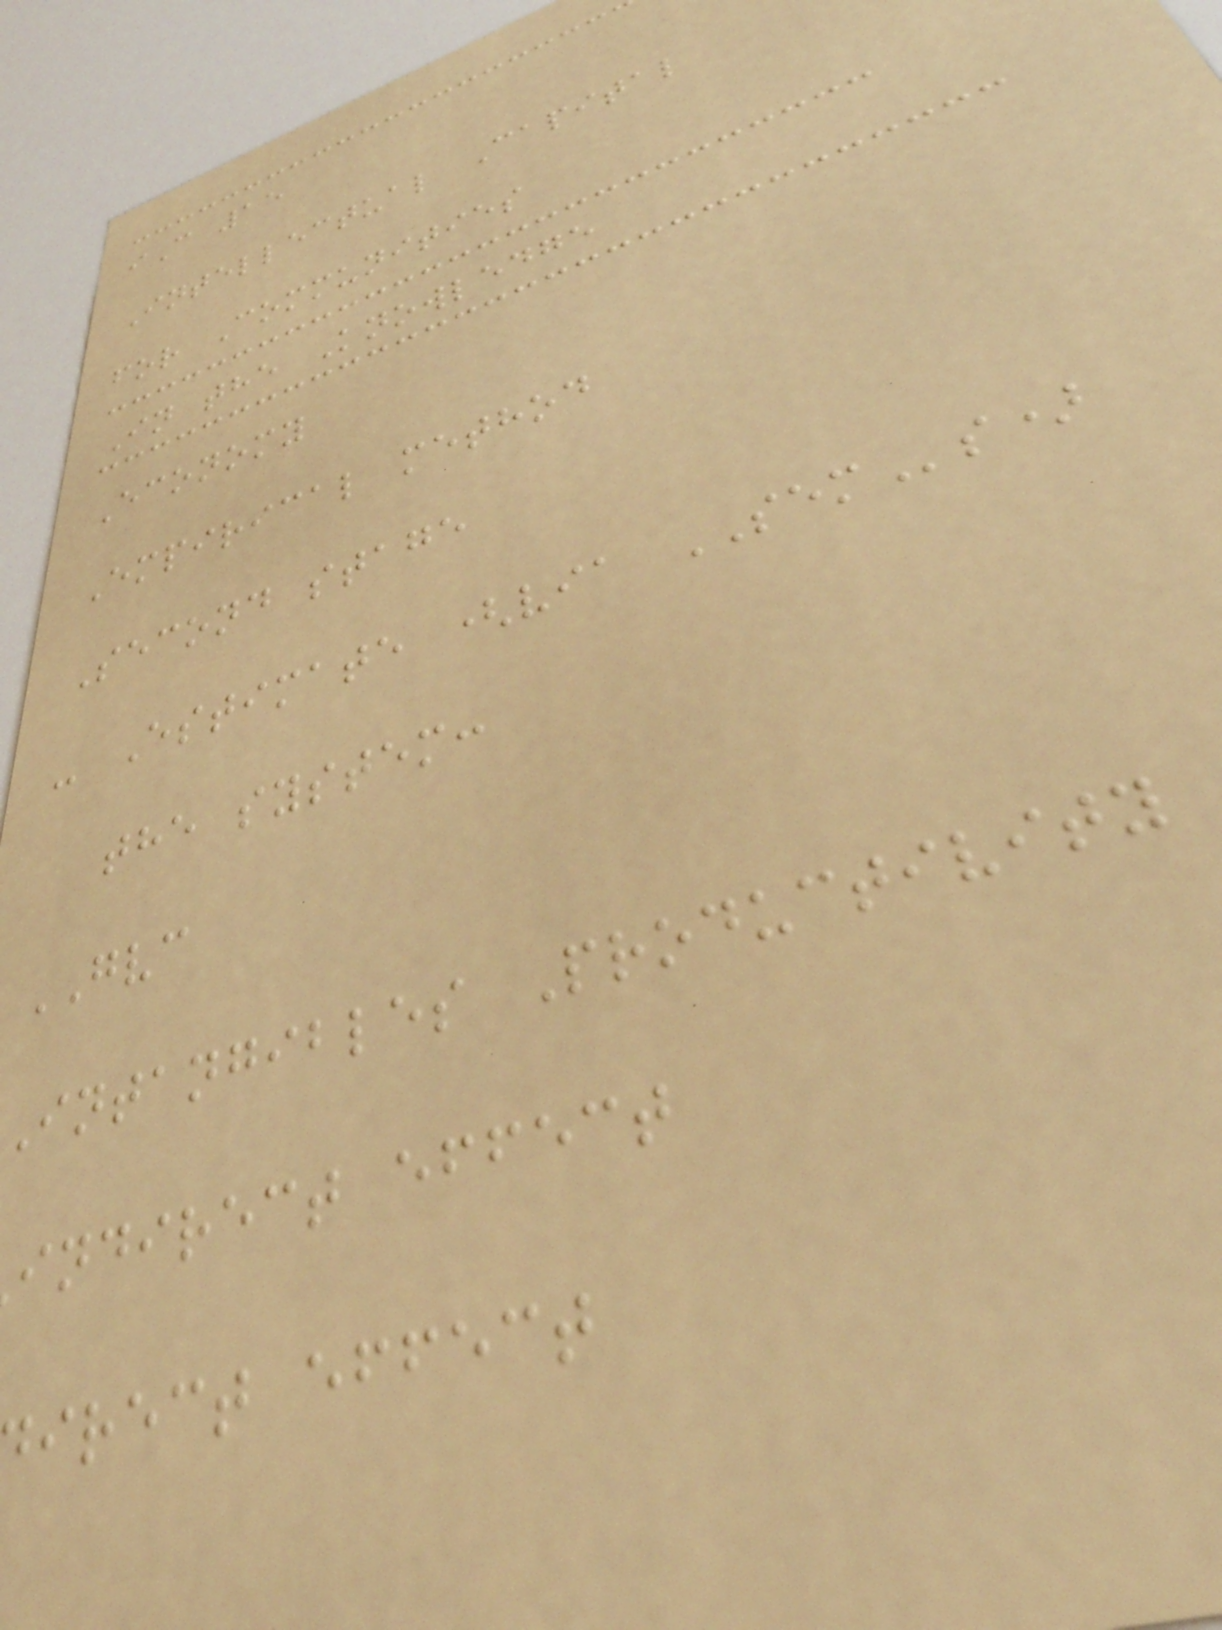iC 15
Intellectual Capital
for Communities
In the Knowledge
Economy
Empirical method
Second stage
- Estimate (via SEMs)
the system:
GVC
Intangibles Productivity
indirect effect
irect effect
